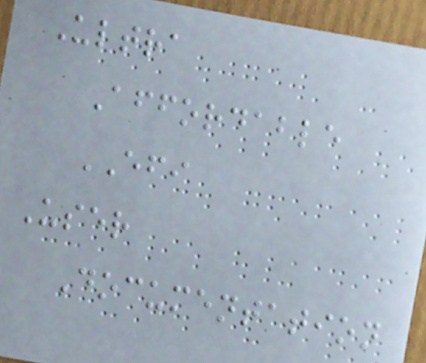Ultra
Affordable
EFI
User
Documentation
